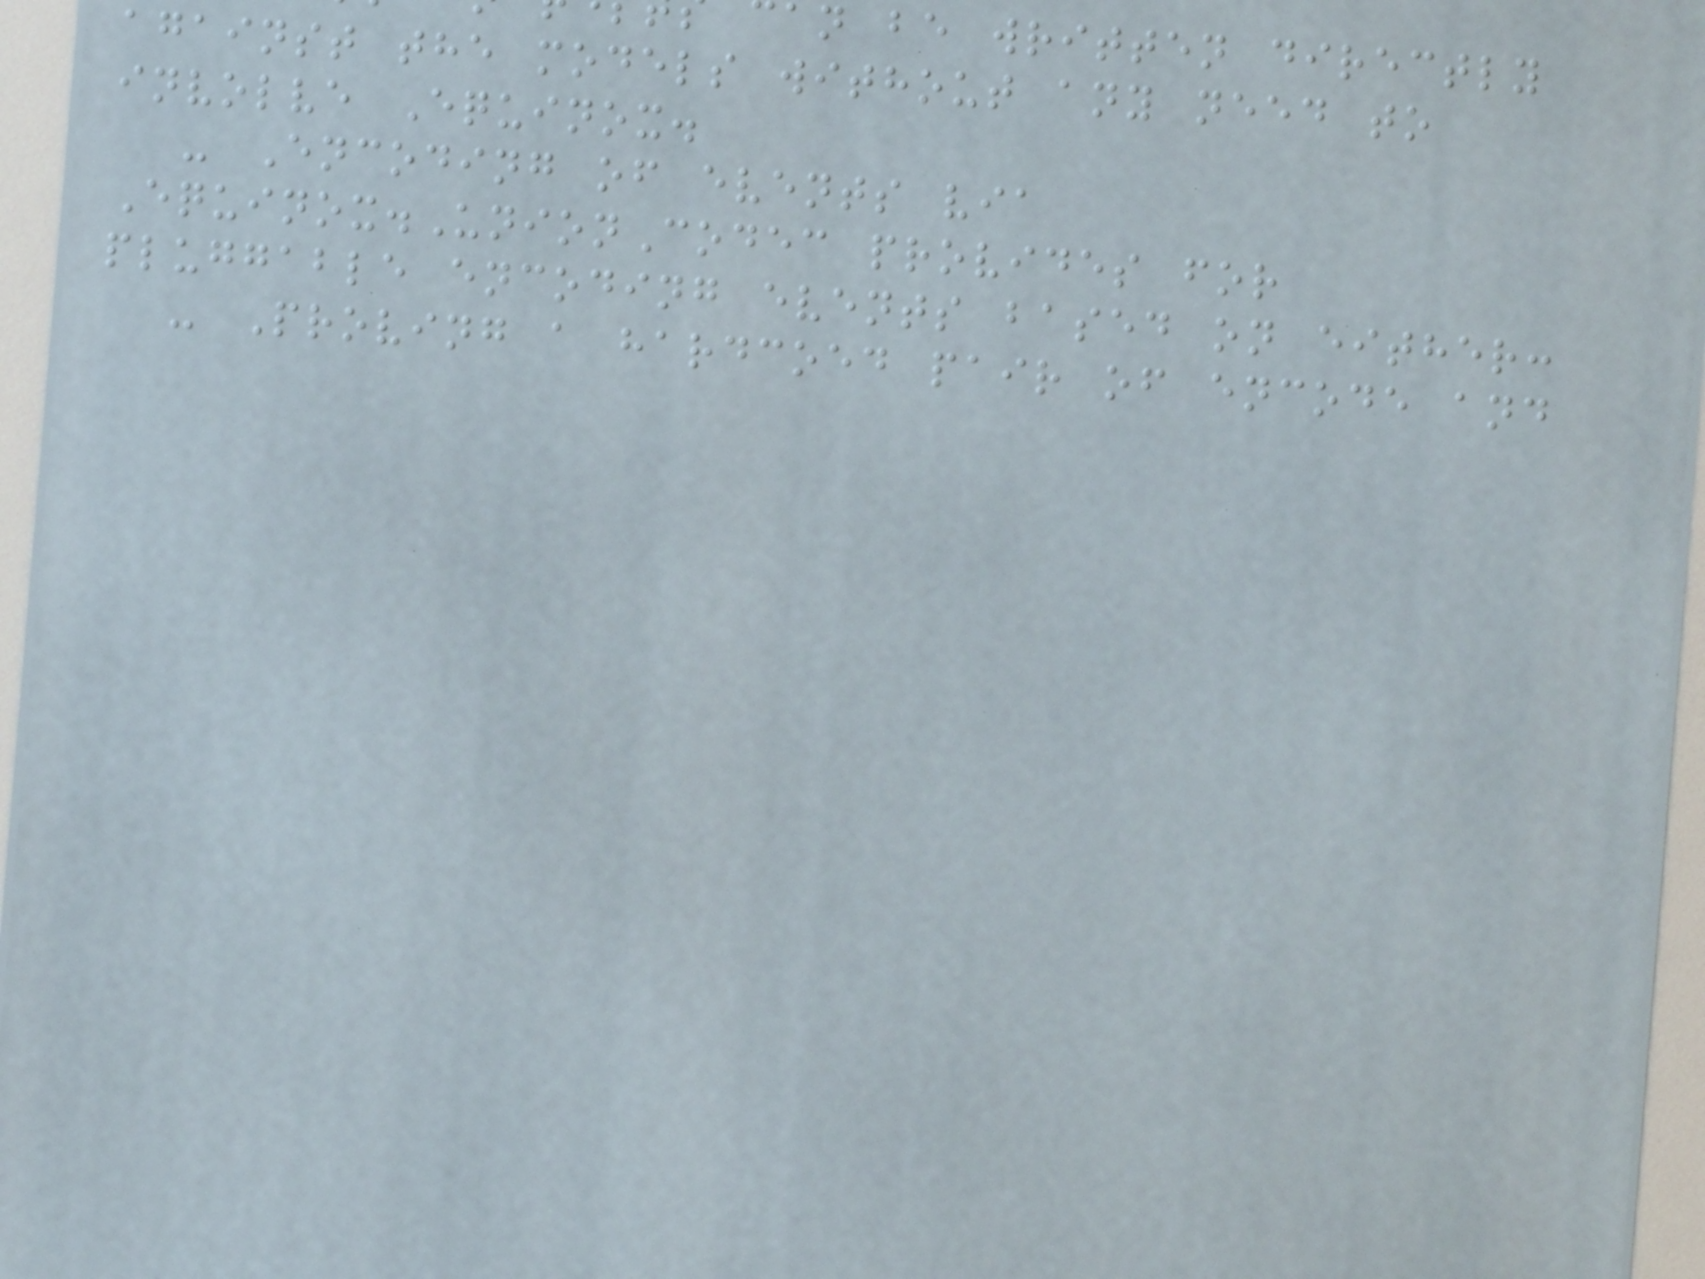an be written directly
against the models without any need to
involve Equinox.
- Encoding of events via
Equinox.UnionCodec provides for
pluggable encoding events based on either:
- Proving a hardcoed pair of encode and
